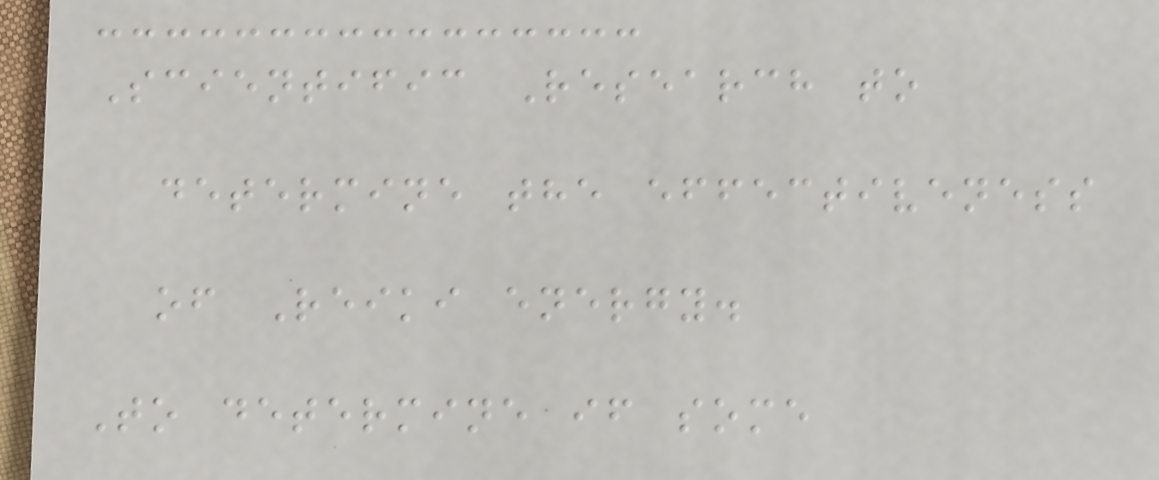Scientific Research to
determine the effectiveness
of Reiki energy.
To determine if some
